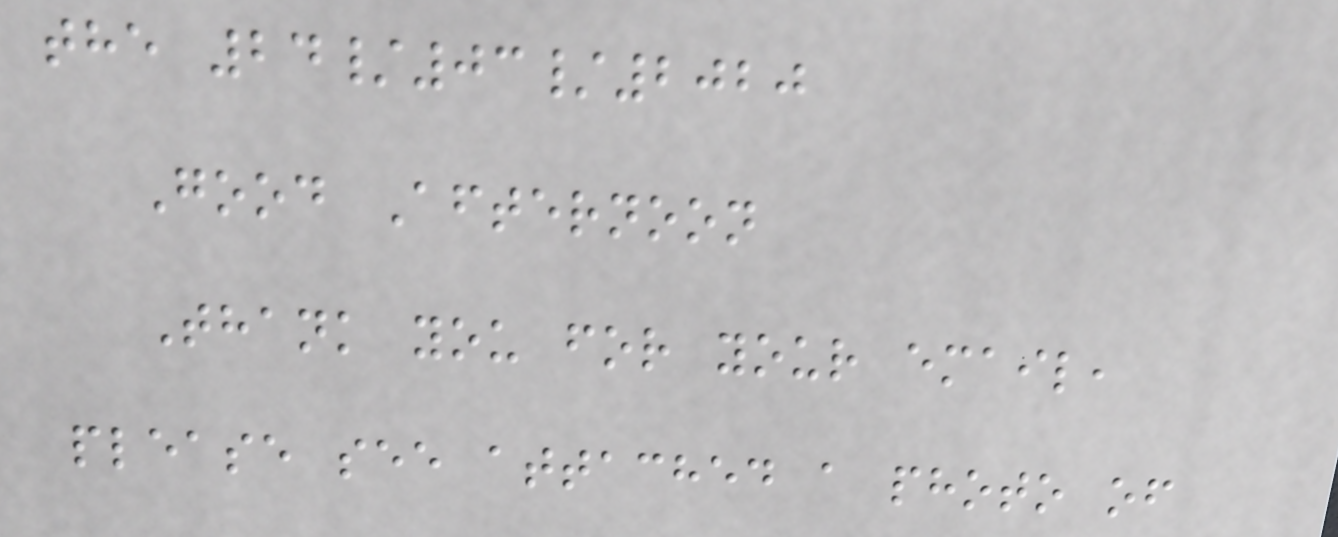the 24/03/2020
Good Afternoon
Thank you for your email,
please see attached a photo of
